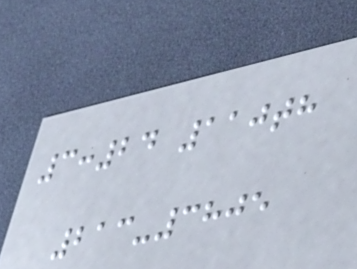3:24 110th
213-3805
